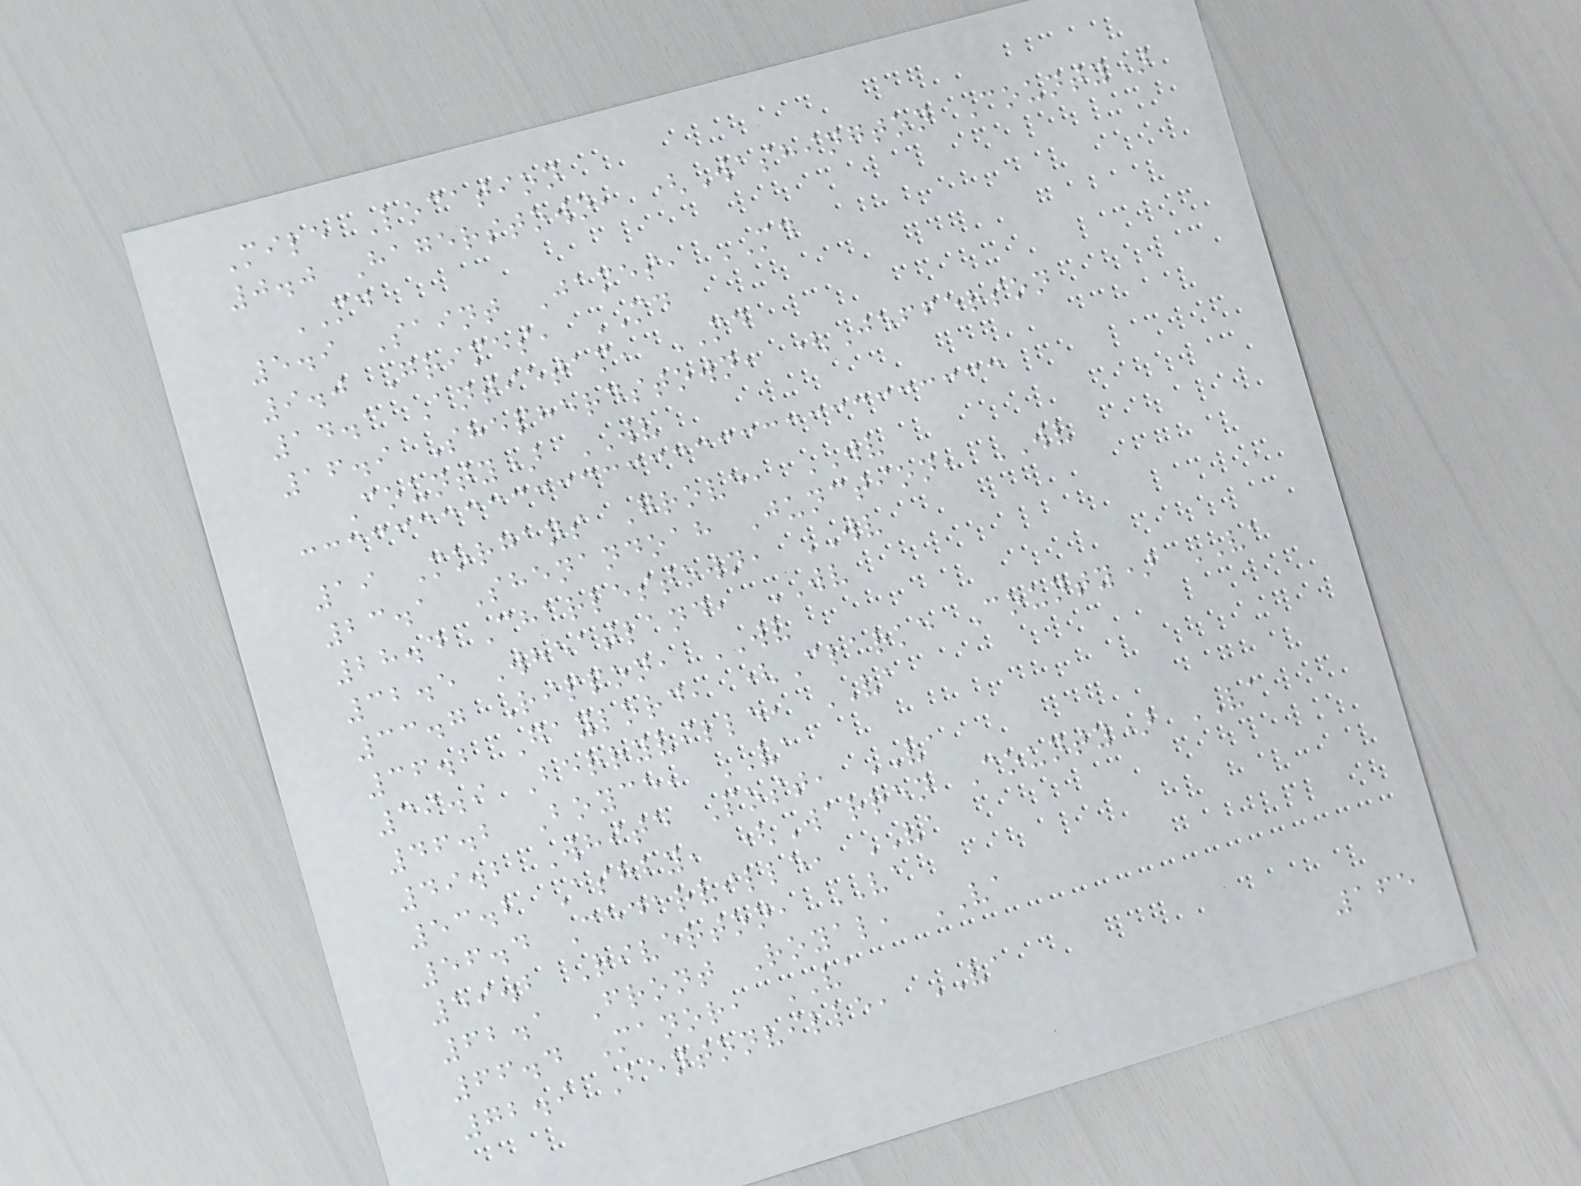Mile Location
0.0 Hagerstown, (Washington County)
MD
5.9 Saint James, MD
9.0 Grimes, MD
14.1 Antietam, MD
16.9 Shepherdstown, (Jefferson
County) WV
19 Morgans Grove, WV
23.1 Shenandoah Junction, WV
28.4 Charlestown, WV
32.5 Wheatland, WV
33.7 Rippon, WV
36.2 Gaylord, (Clarke County) VA
39.9 Berryville, VA
46.2 Boyce, VA
49.2 White Post, VA
53.2 Ashby, (Warren County) VA
56.4 Cedarville, VA
59.2 Riverton, VA
62.1 Front Royal, VA
66.4 Manor, VA
72.9 Bentonville, VA
165
